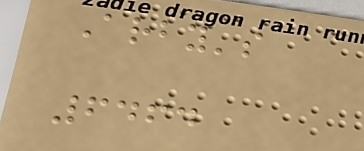Arby's
6464
